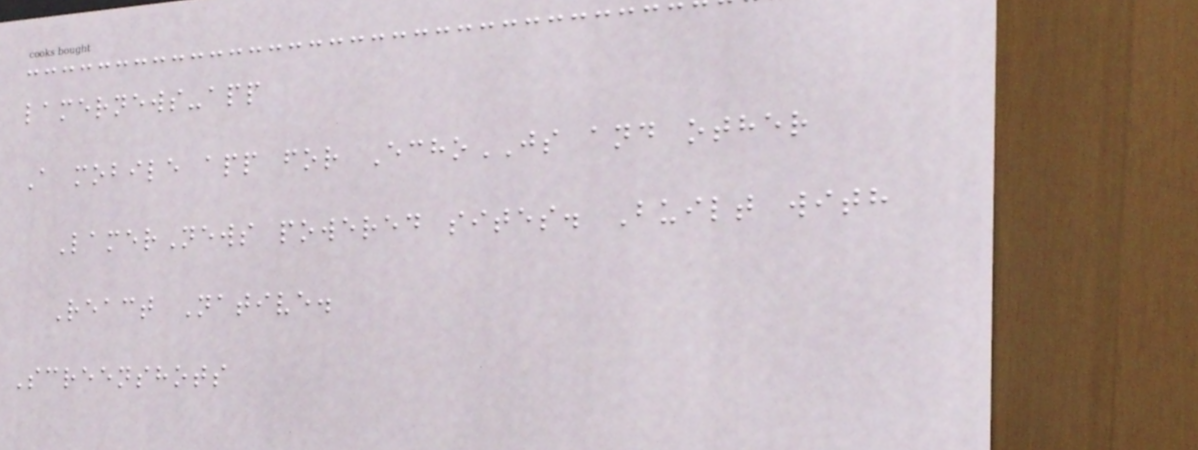lamernews-app
A mobile app for EchoJS and other
LamerNews powered sites. Built with
React Native.
Screenshots
